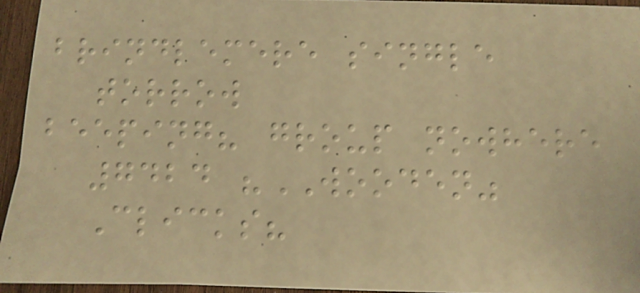brindlemere single
torrow
beeping? group nowhere
7424 "WOODEN"
Clicks?
